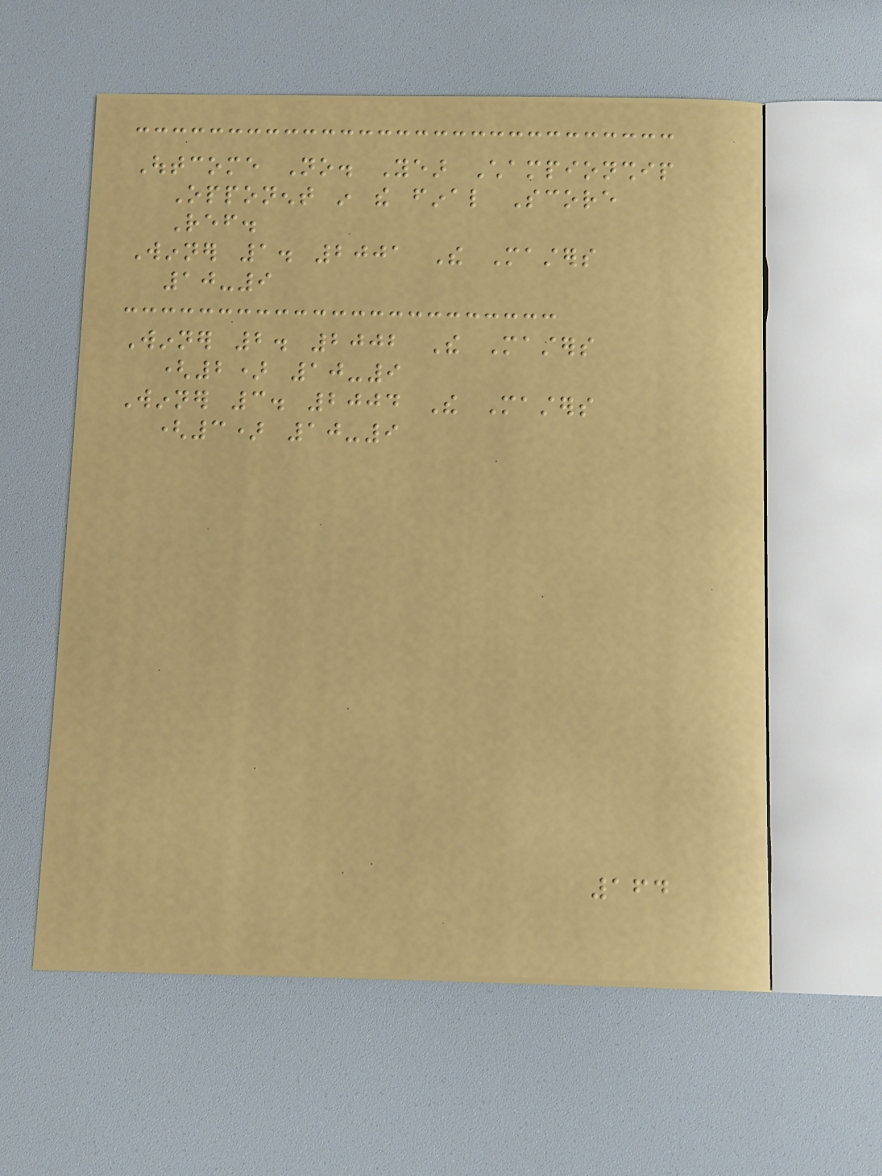Outcome No. Year Championship
Opponent in the final Score
Ref.
Winner 1. 2001 The Masters
10-9
Winner 2. 2002 The Masters
(2) 10-9
Winner 3. 2004 The Masters
(3) 10-9
164
